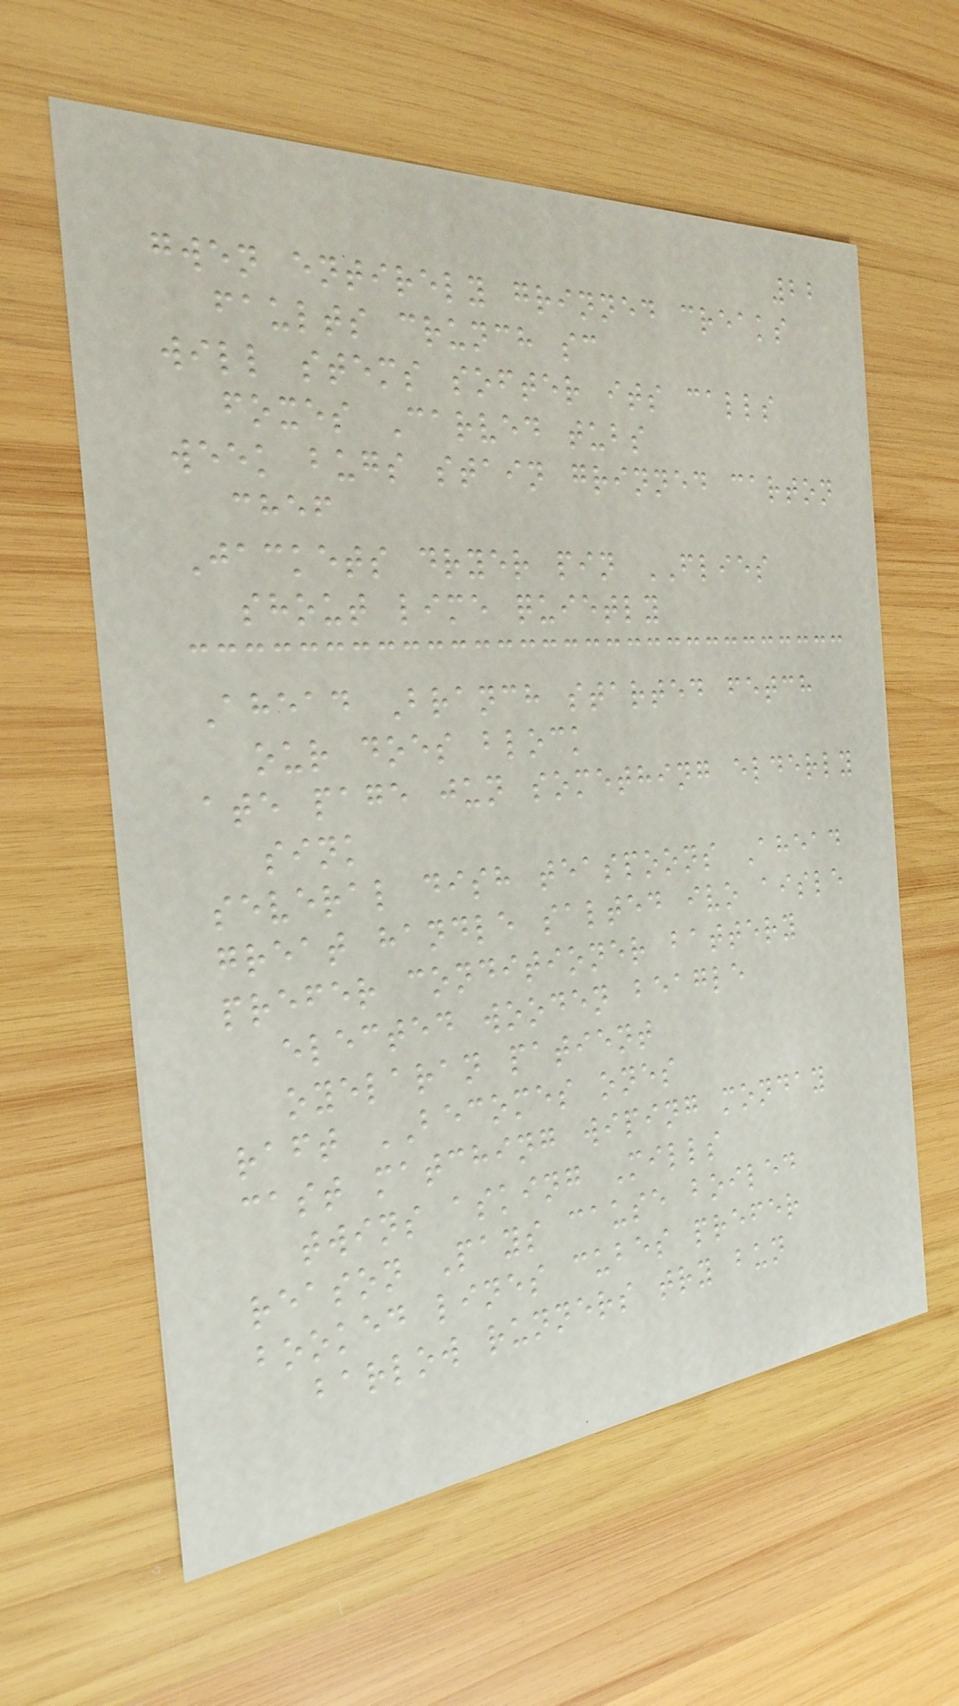22
gwen entirely grinned creaks
faults crunch sc
will stems softer its calls
foxes Carved tubs
week bugs stain grinned carton
chef
Jackets dryer pin FLIES
shout lime quietly
Ahead Branch started fetch
our does block
ate page jun something elderly
sink
several dish teaspoons Ahead
great handle salted ivo aisle
prefer conditioner battery
elected wooden beagle
oyelaran patient
raft BECOMES ones
cast matching wiping monday
twins asking Mills
reason Pays cause boiled
booked lines cubes prefer
barlow runners try bun
